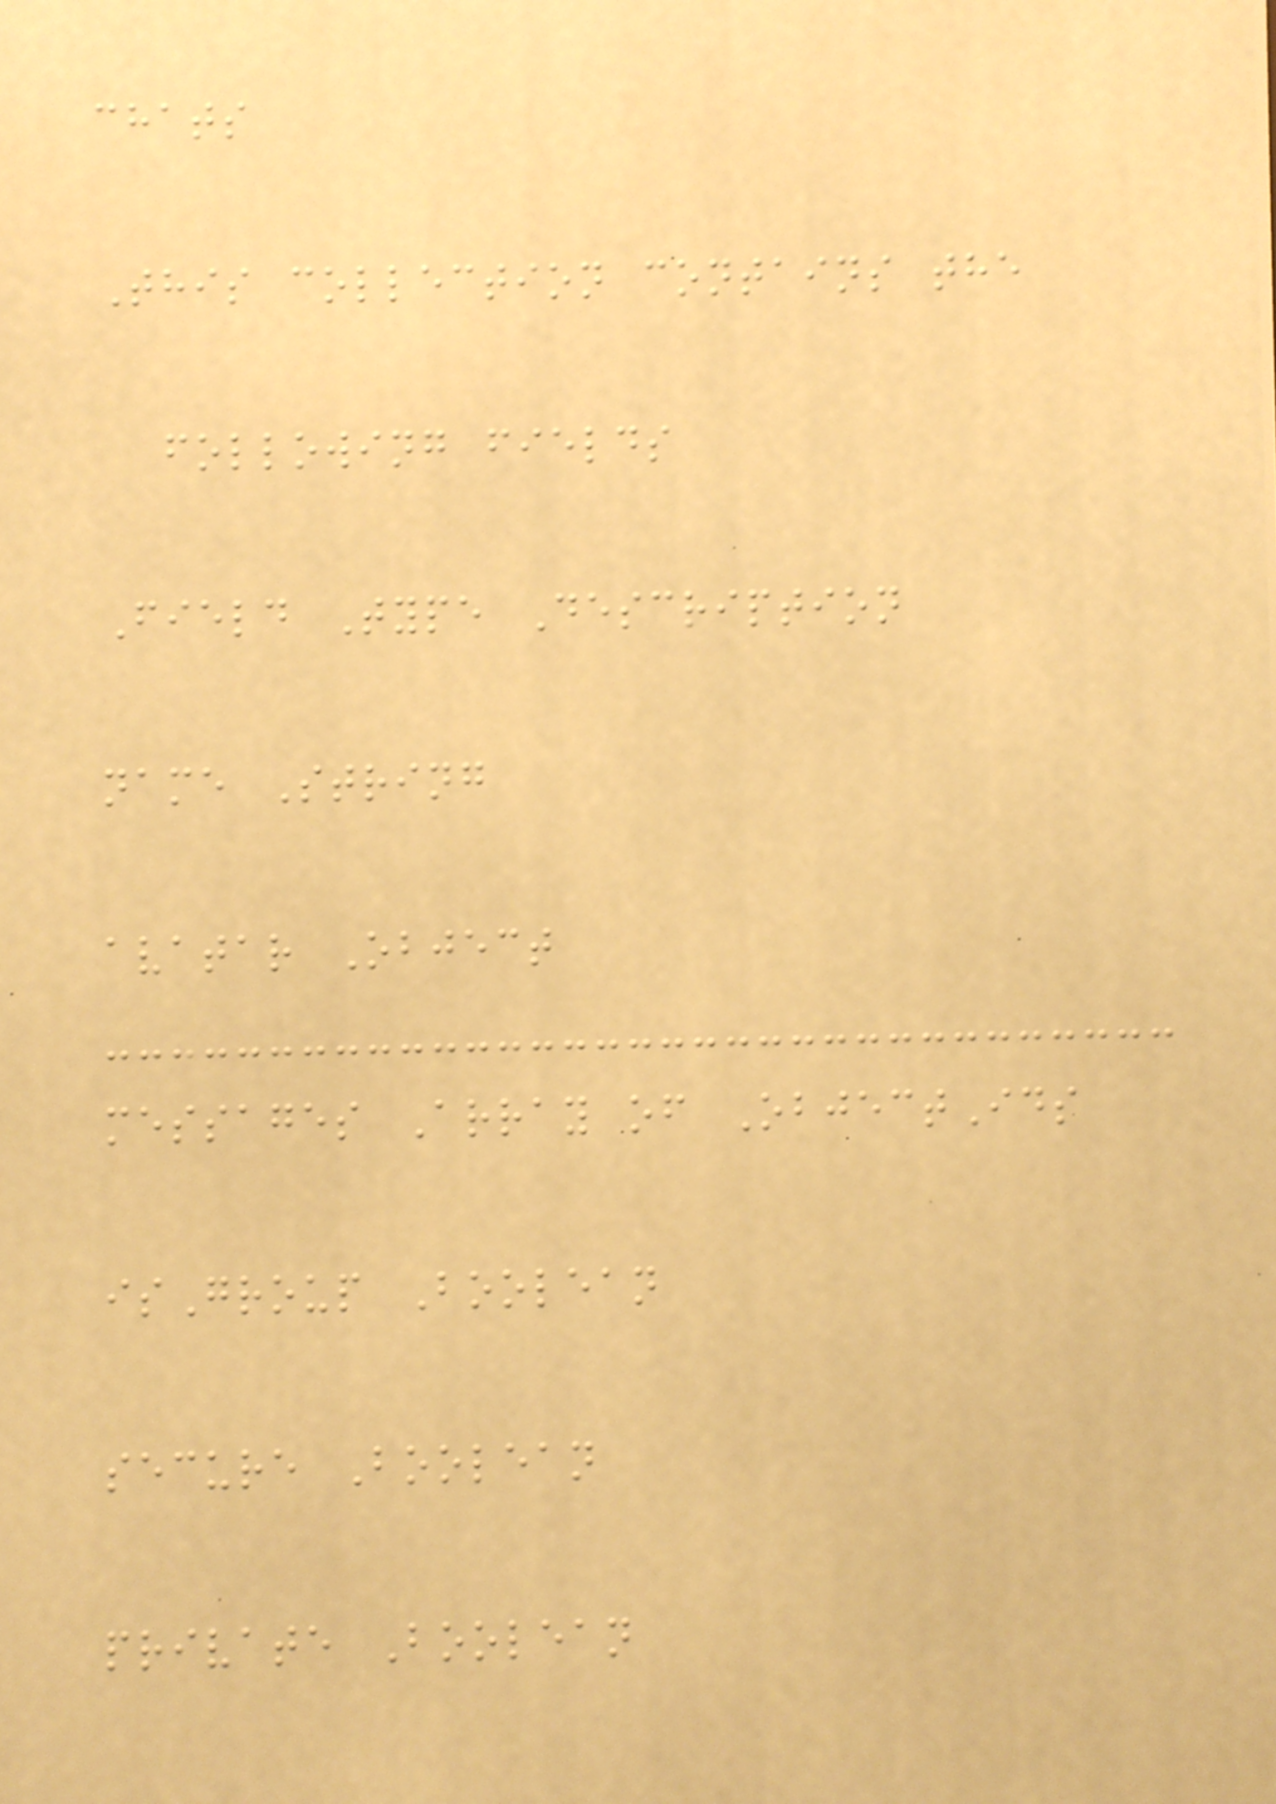chats
This collection contains the
following fields
Field Type Description
name String
avatar Object
messages Array of ObjectIds
isGroup Boolean
secure Boolean
private Boolean
